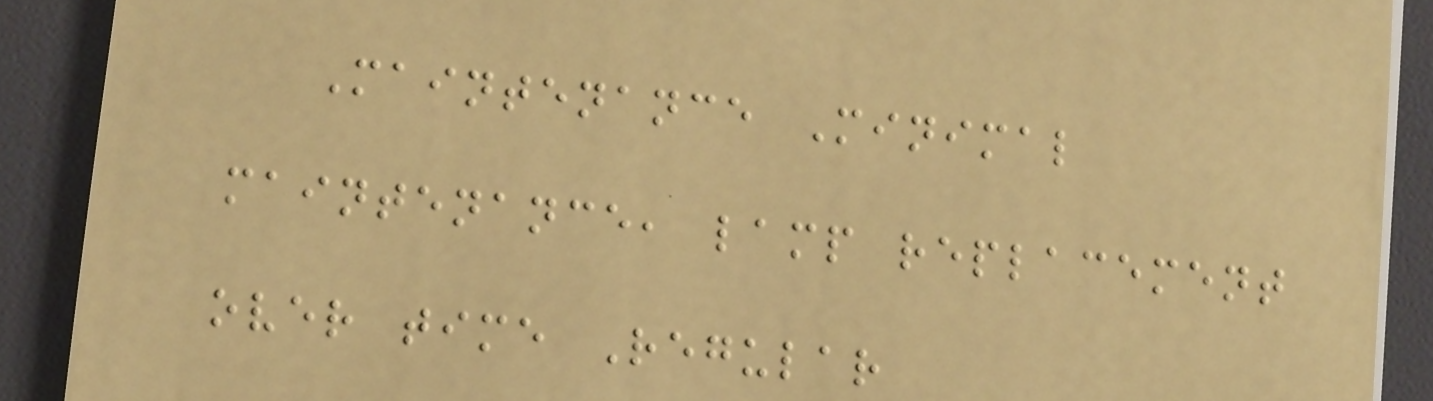Maintenance Minimal
maintenance, lamp replacement
over time Regular
